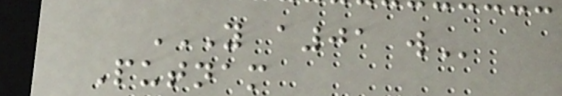Y A01 W
Putnam
